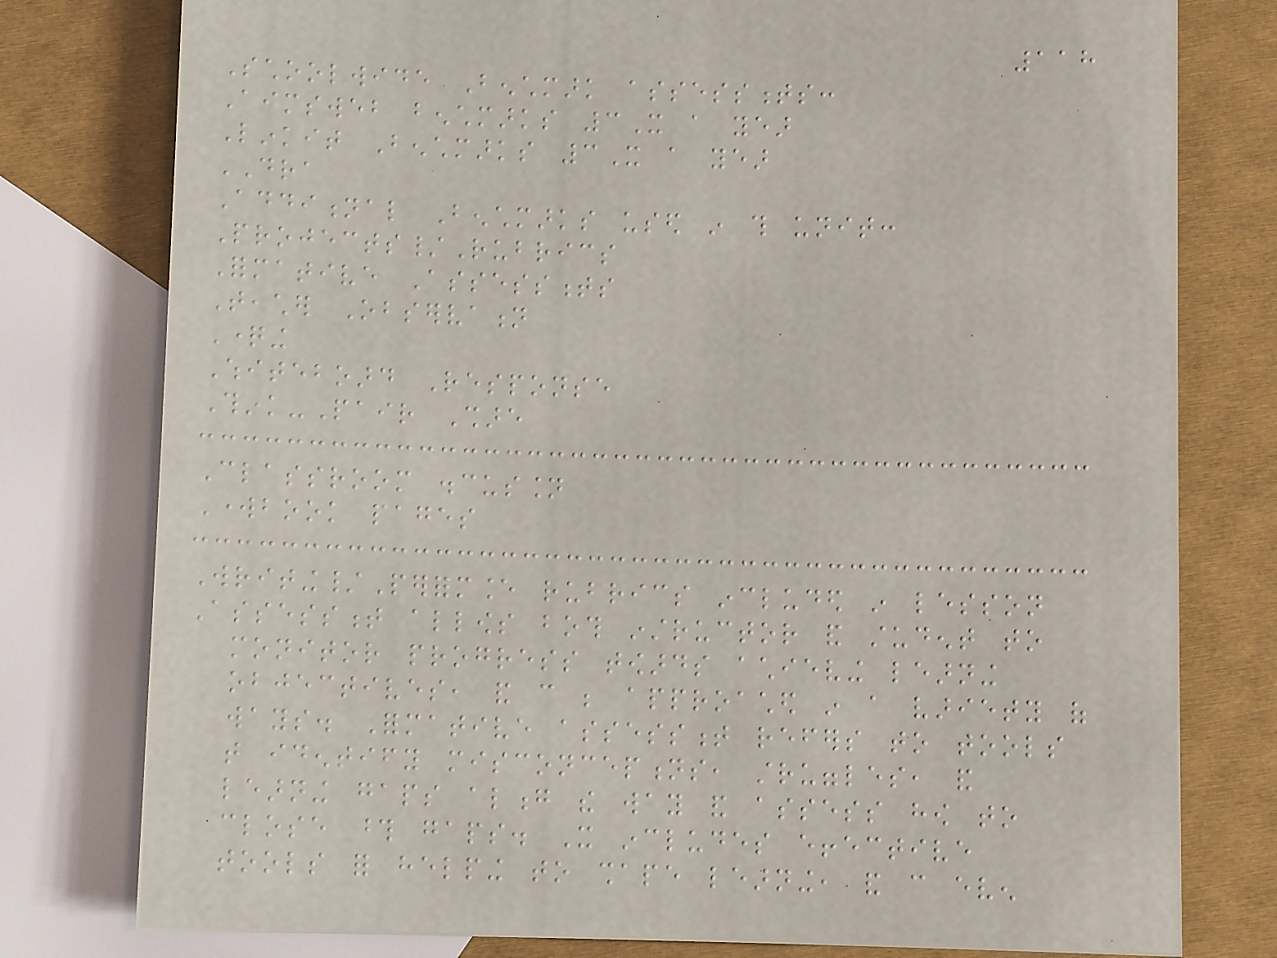118
Schoolwide Benchmark assessments:
Aimsweb benchmarks 3X a year
Linkit Benchmarks 3X a year
DRA
Additional Benchmarks used in this unit:
Projects/Rubrics
Formative Assessments
Teacher Observation
Questioning
Whiteboard Response
Think-Pair Share
Classroom discussion
Workbook pages
Writing/Performance rubrics included in lesson
Assessment allows both instructor and student to
monitor progress towards achieving learning
objectives, and can be approached in a variety of
ways. Formative assessment refers to tools
that identify misconceptions, struggles, and
learning gaps along the way and assess how to
close those gaps. It includes effective
tools for helping to shape learning, and can even
